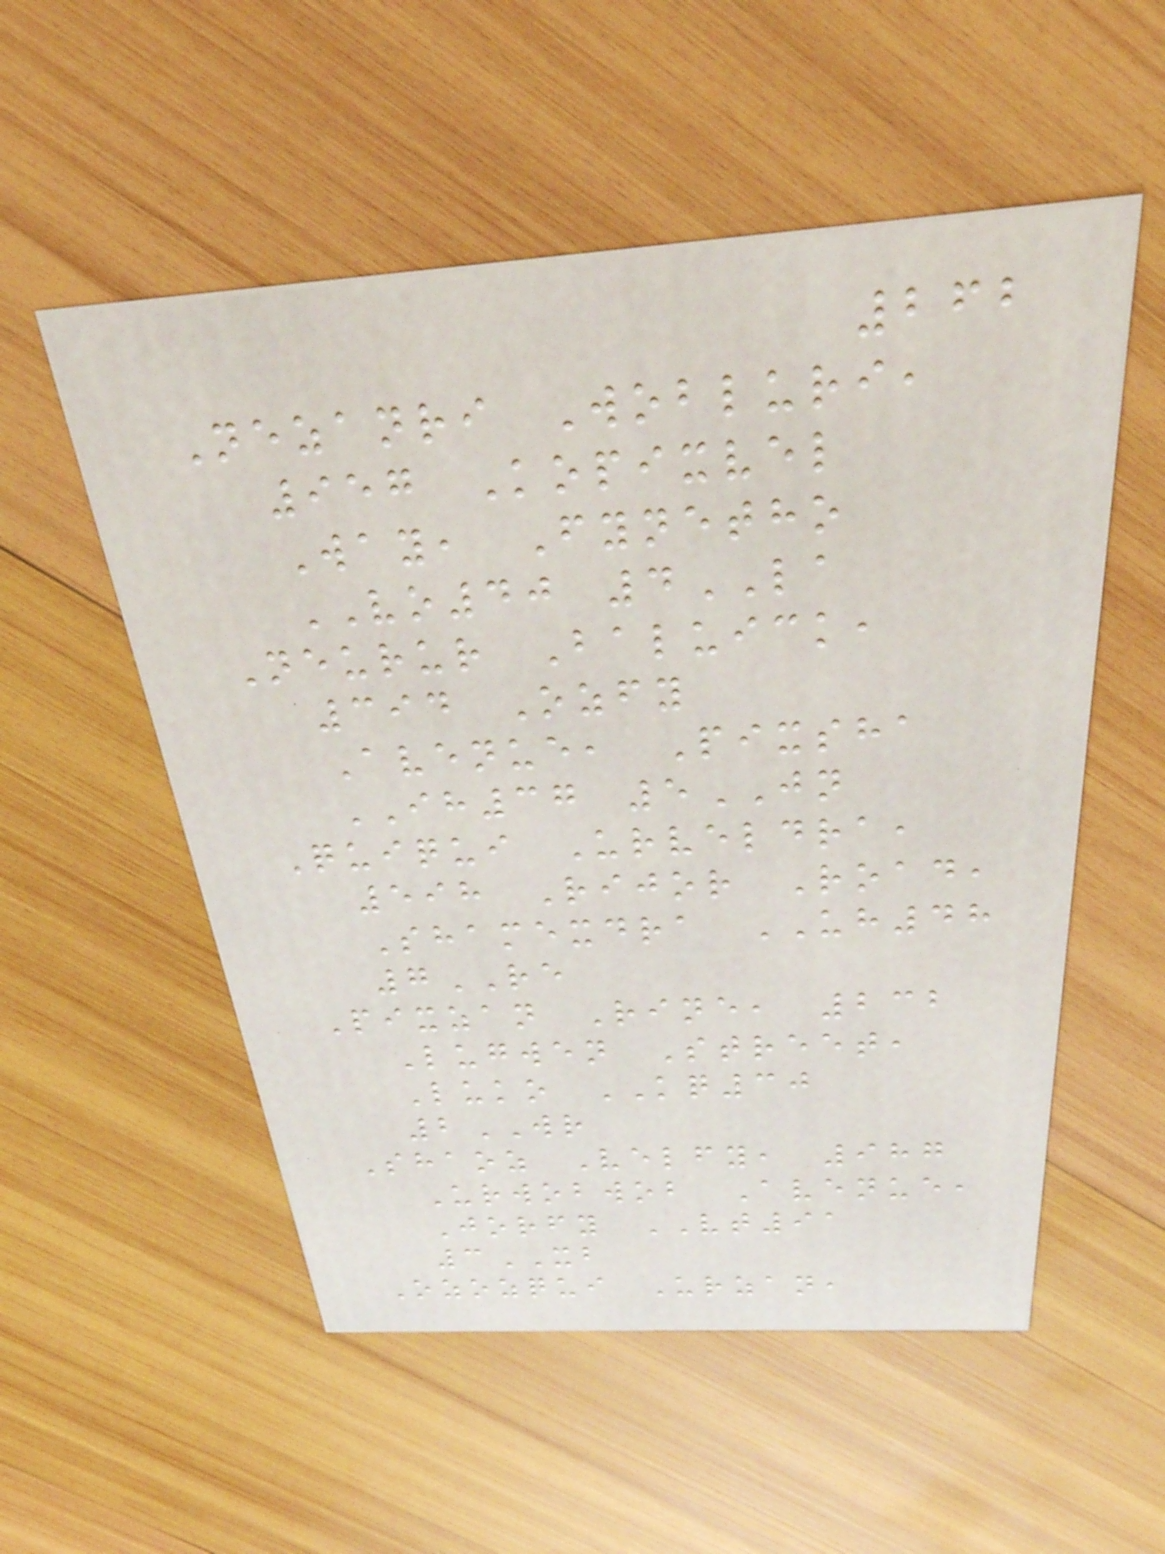262
Nezanri Wobluri,
957 Kopixvel
Way, Fynetho
VO40 4LA
Neurur Baluick,
394 Ozfy
Avenue, Pixsha
IH37 5JN
Quiqui Urveldra,
598 Rijor Road,
Shamexdra UH48
7RE
Pixzan Rine, 232
Lugwen Street,
Luko KQ30
2WR
Shaoz Velfy, 987
Urwobwob Avenue,
Jorfy VT91
3XB
Ozozqui Urzan,
